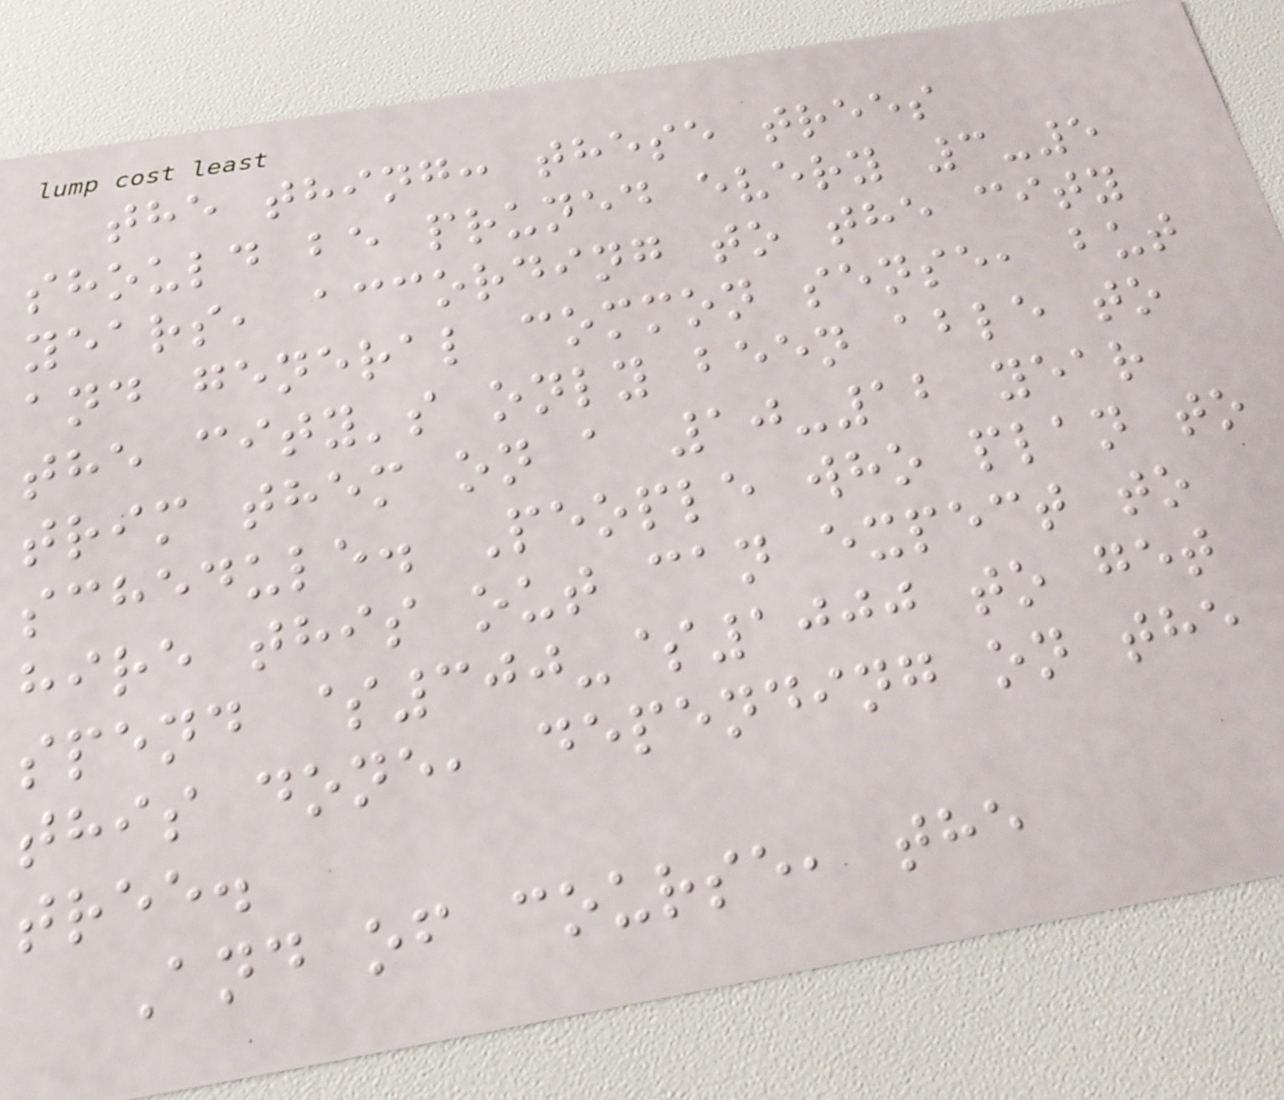the thing: these trees
should be pruned every 3-5
years, according to the city
and general common sense, but
the city's only been able to
trim them on a 10-12 year
schedule. People who plan to
hire this out can expect to
spend $300-$1000 to get
this done, depending on the
tree.
And of course, the
